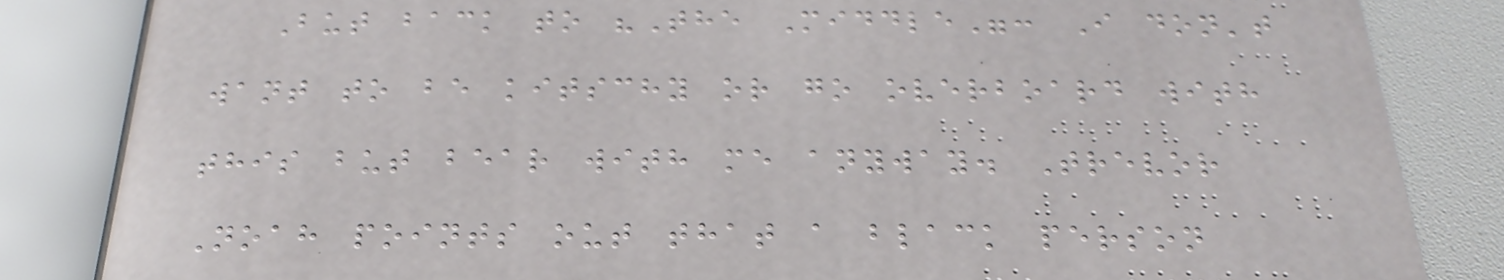But back to "The Middle": I don't
want to be kitschy or go overboard with
this but bear with me anyway. Trevor
Noah points out that a black person
